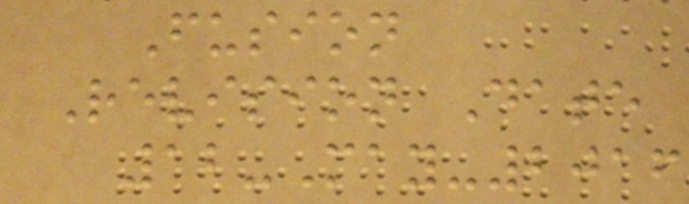Fusion
Revision Date
12-May-2016
